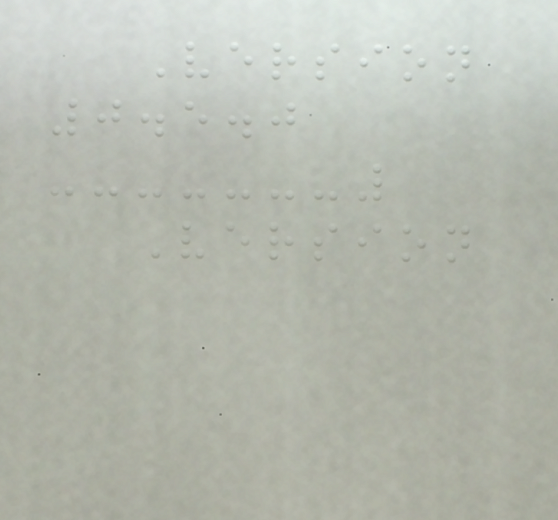Version
0.5.0
Version
